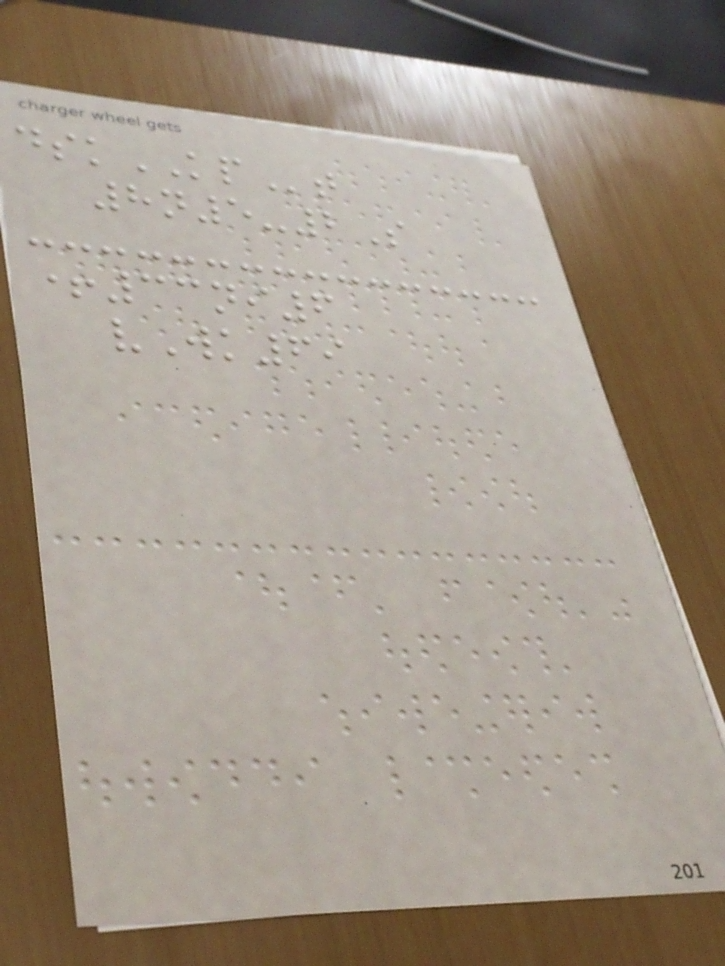dskKPt
8n5-2S
+33ni6
vWk69
